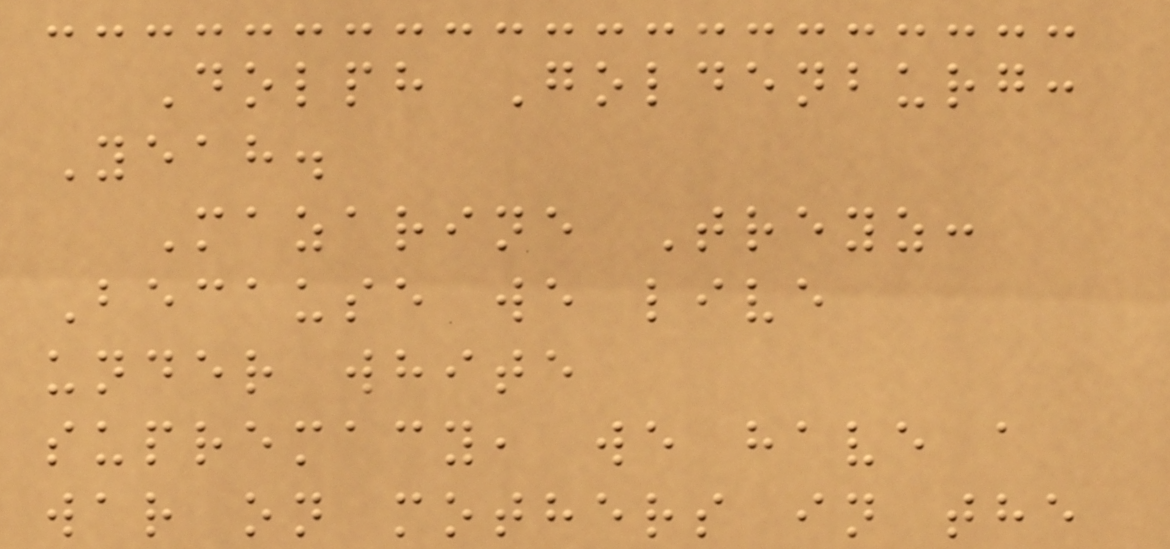Dolph Goldenburg:
Yeah.
Mazarine Treyz:
Because we live
under white
supremacy, we have a
war on mothers in the
